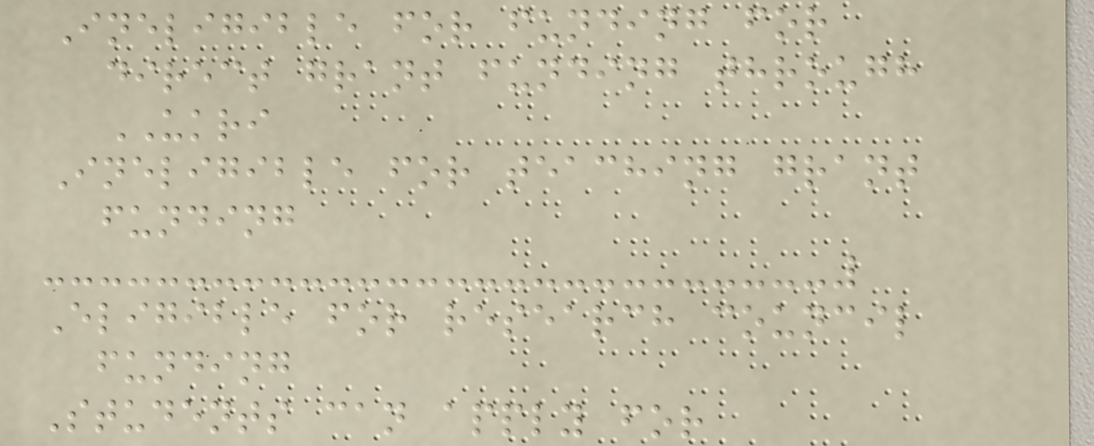Ineligible for funding for
direct grant funding through
UKRI
Ineligible for teaching grant
funding
Eligible for research council
funding
Students can apply for
